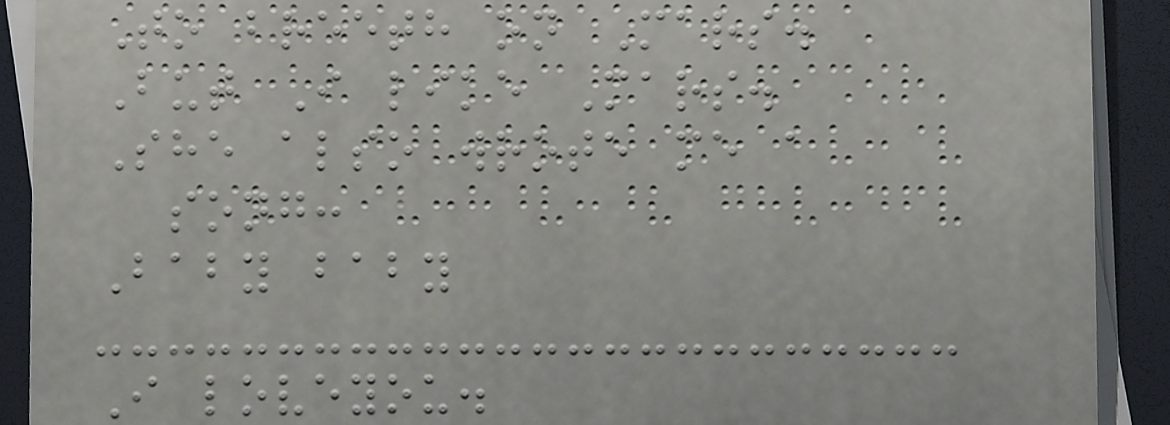To breeth on Mars.
But I like Mars.
She also wrote me a
song:
Baby baby
I loveyou.
